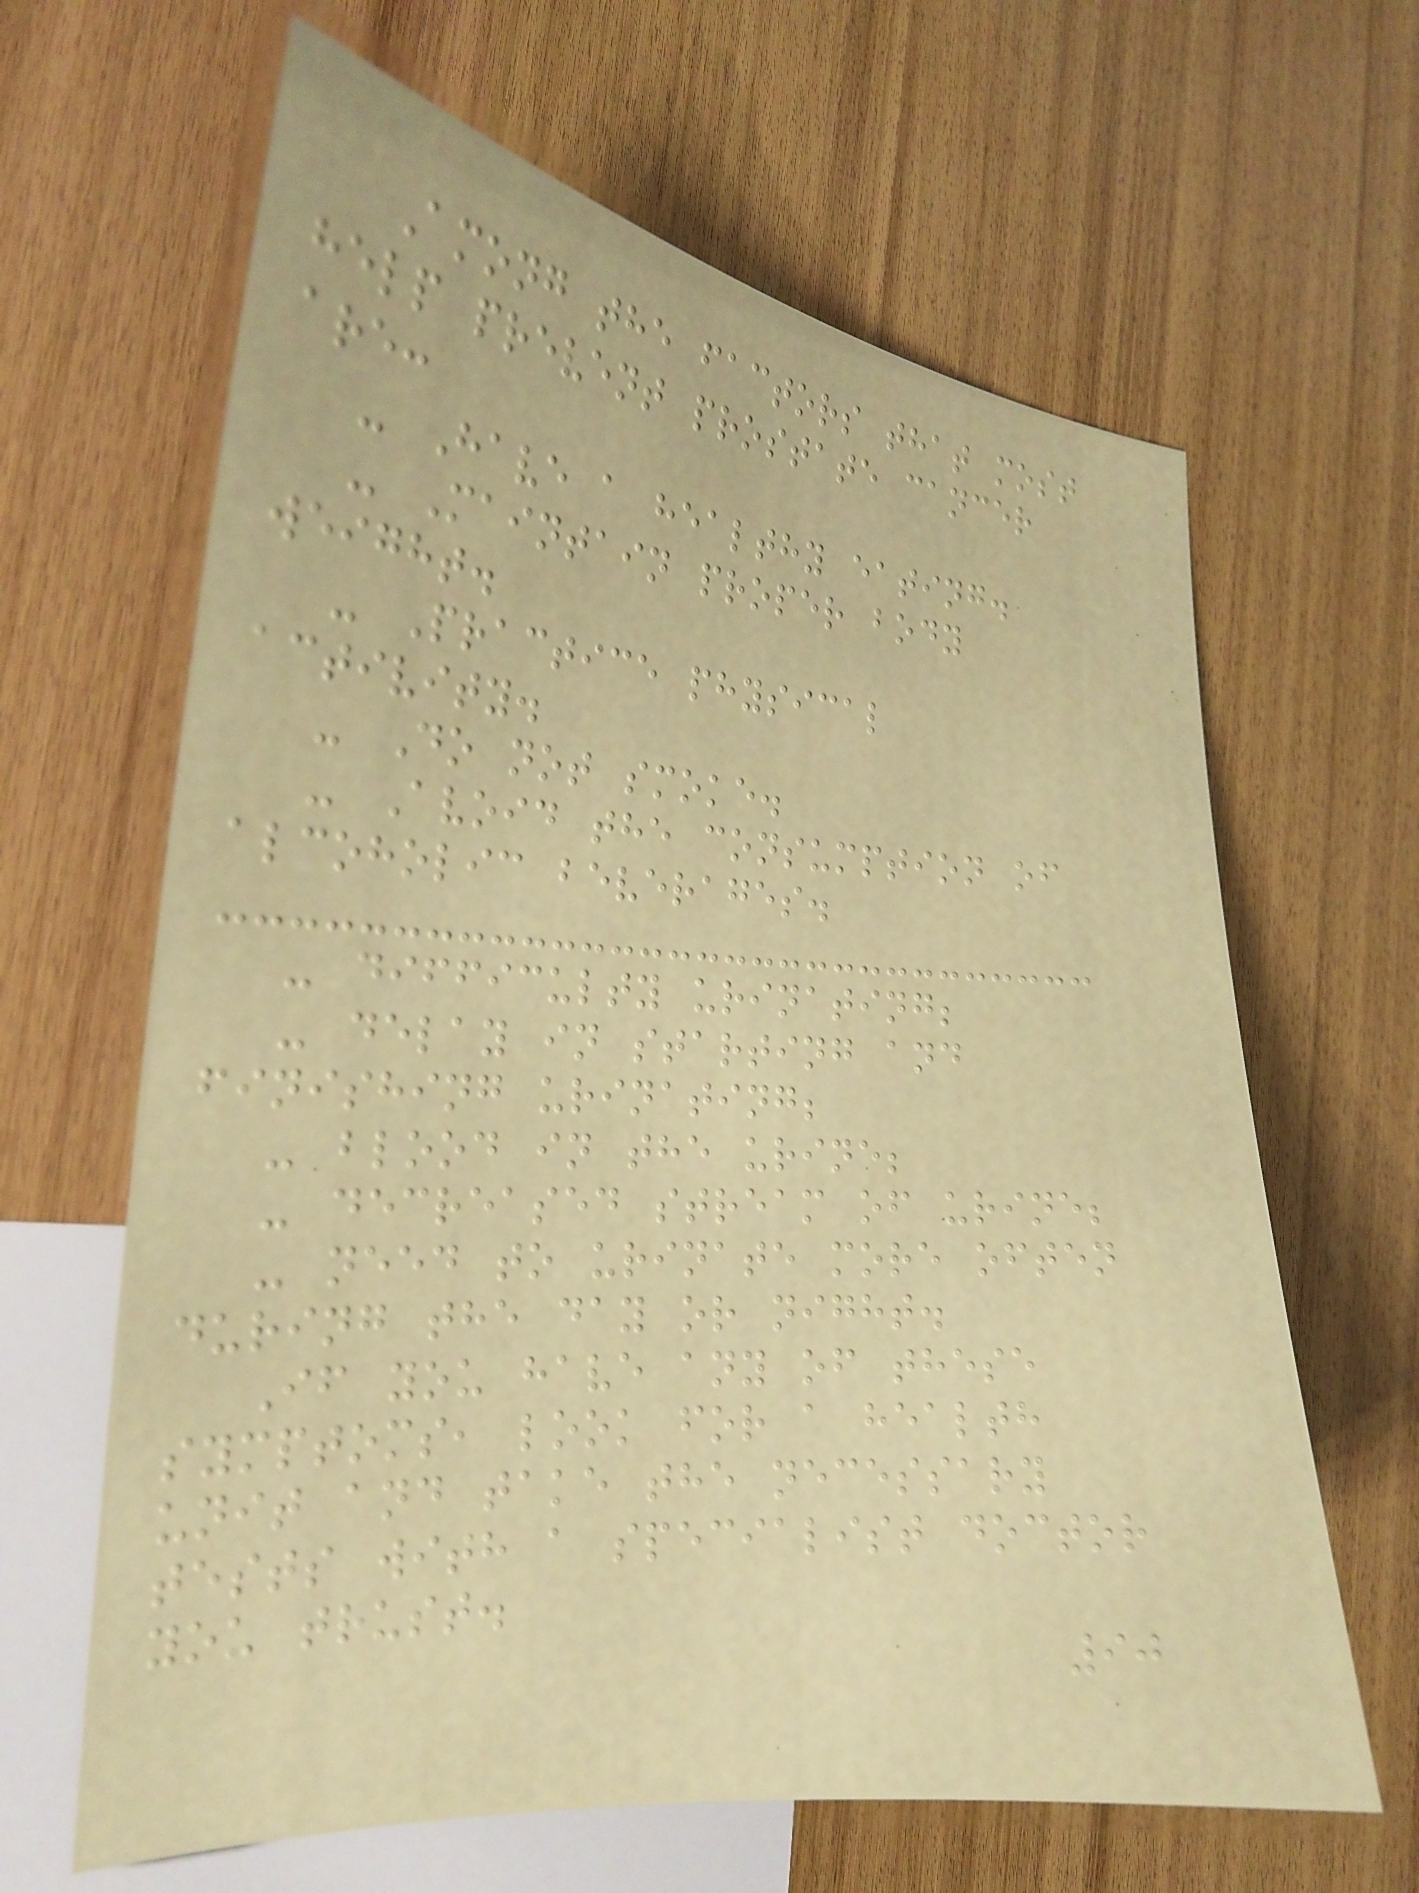Among the factors that most
help prevent prostate cancer
are:
- Have a healthy eating.
- Maintain proper body
weight.
- Practice physical
activity.
- Do not smoke.
- Avoid the consumption of
alcoholic beverages.
- difficulty urinating;
- delay in starting and
finishing urinating;
- blood in the urine;
- decreased stream of urine;
- need to urinate more often
during the day or night.
If you have any of these
symptoms, look for a health
unit and take the necessary
tests with a specialist doctor
you trust.
90
